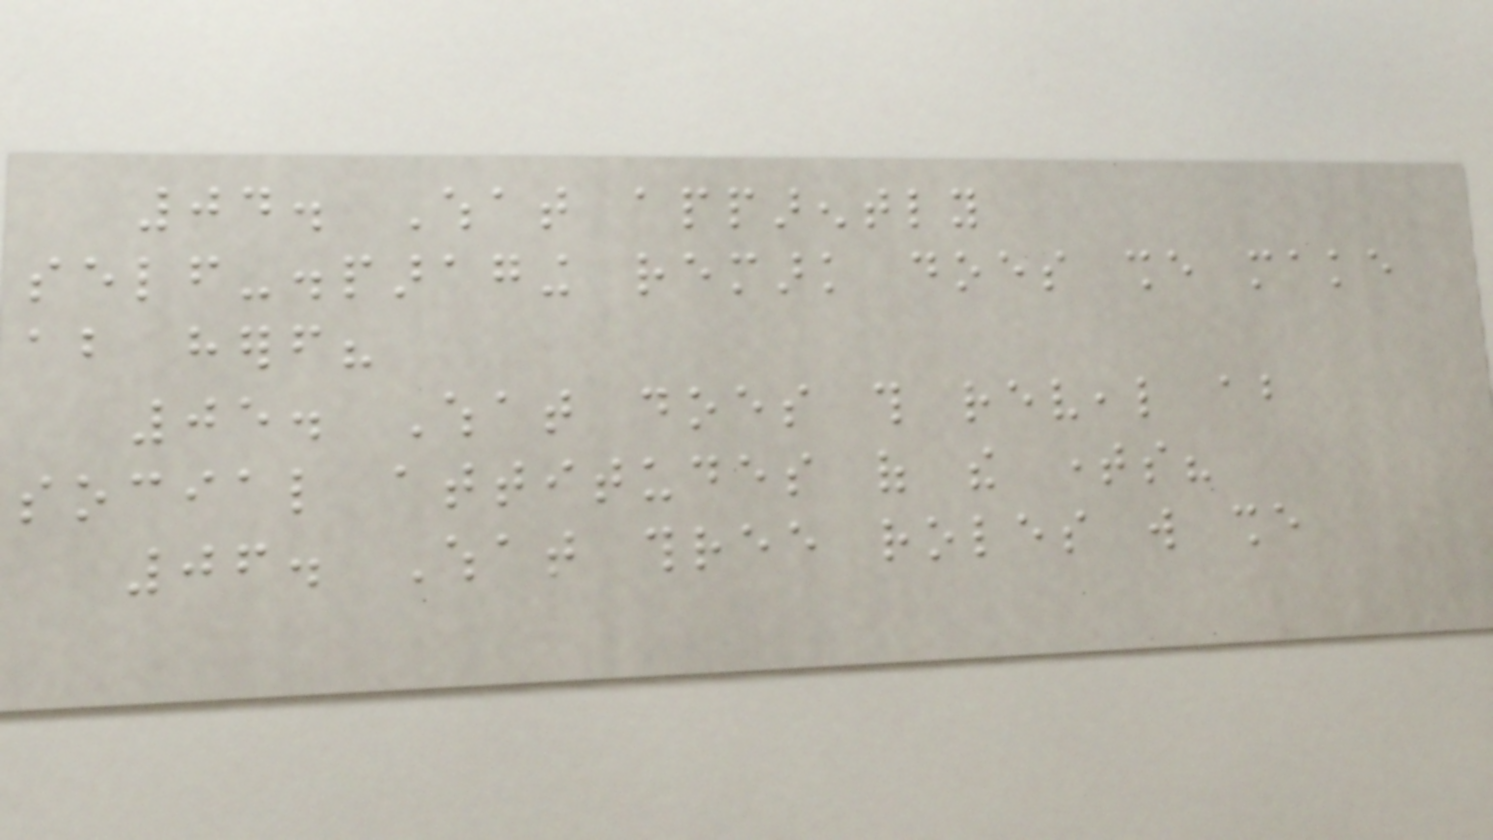04. What apparently
self-disparaging remark does she make
about herself?
05. What does this reveal about
social attitudes of the times?
06. What three roles will she
